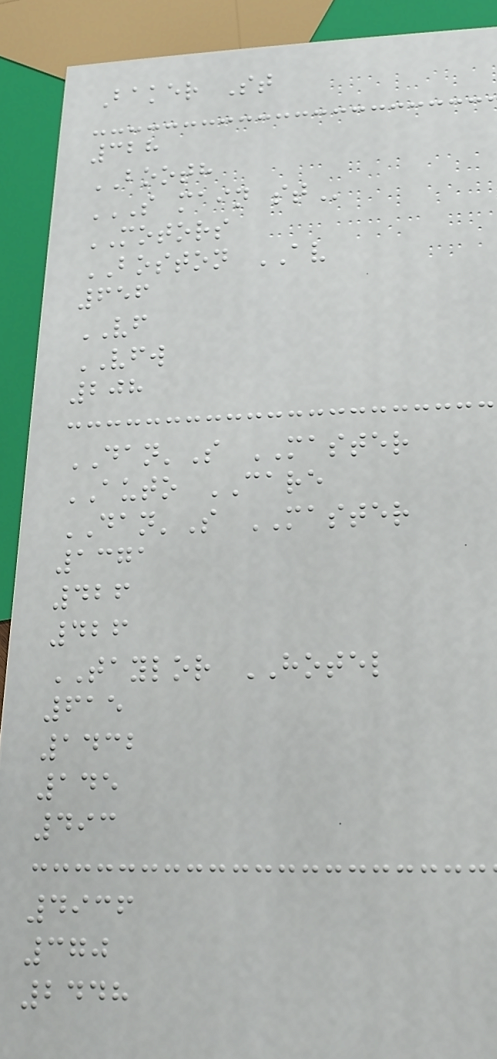Baker St
328
BOOTH
S MAIN ST
MOTORS
BOSTON AV
656
VF
VFW
208
DAN'S MASTER
AUTO CARE
DAN'S MASTER
1371
426
426
TAYLOR HOTEL
615
1432
145
493
4936
370
2448
